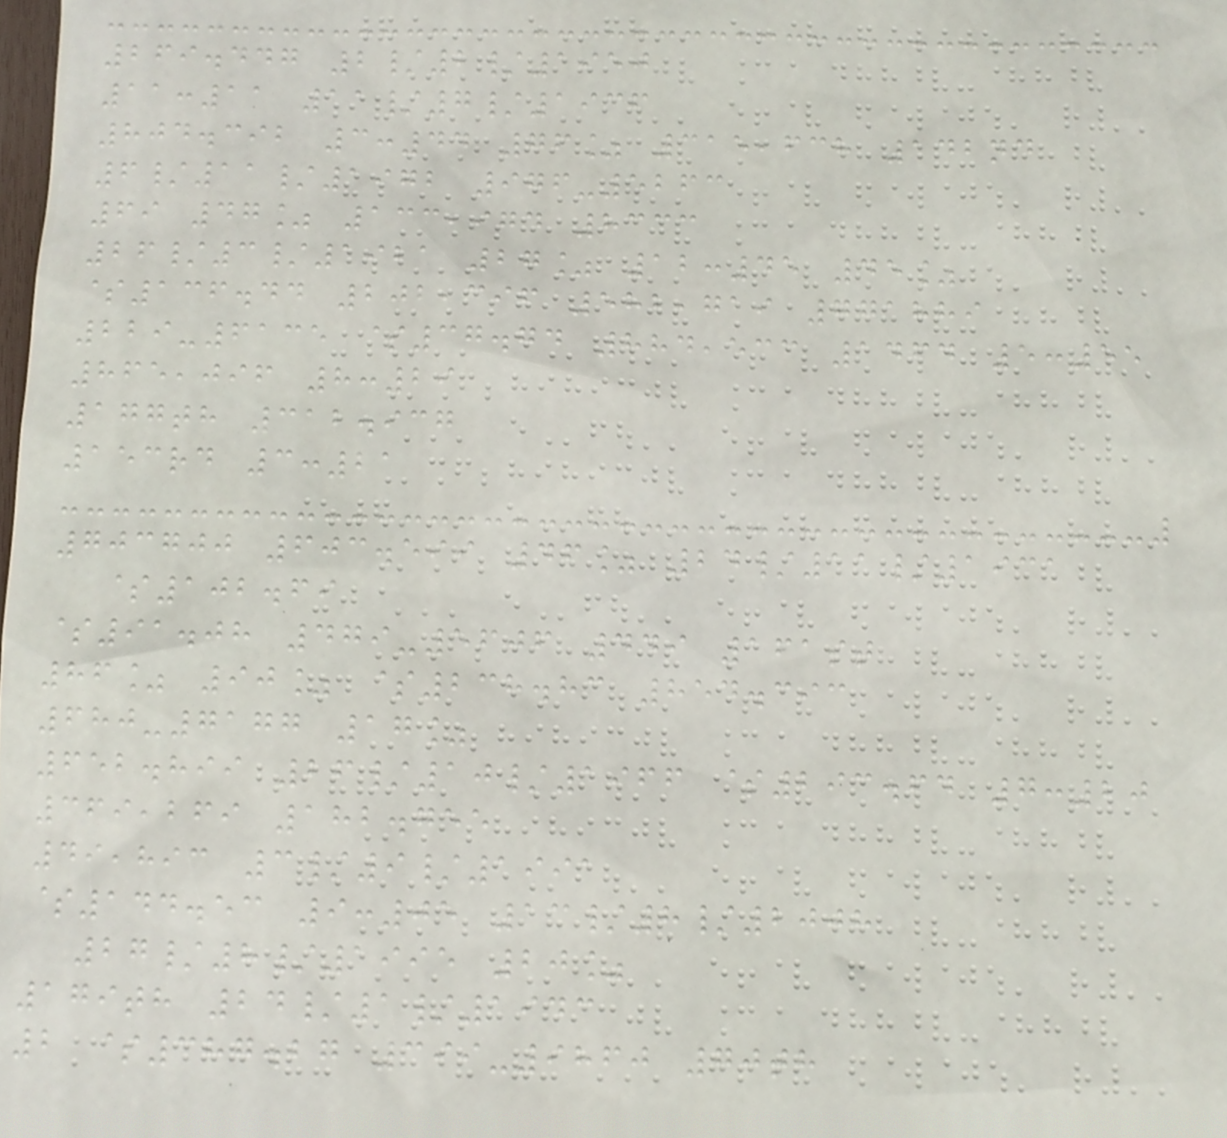269.447 2/2/1950
11:11 11/7/1936
804.392 3:44 76% 315,638 142nd
6/11/1972 976-5263
69 47% 133,974 8333
26/3/1921 27% 12:45 45%
$136.44 202,396 582,719 771889
229-6135 $37.74 884,533 1464 5:55
865,096 8:29
177th 312.937
153rd 3:21
703700 603.599 46% 24/11/1931
$102.69
$91.08 479-5606 449 161st
86% 90% $238.83 854.393
680-7177 17%
652.899 26/10/1966 $293.64 7:20
369,269 182.755
49,893 3/9/1991
$144.53 9:05 13/8/2008
27/8/1995 20%
179th 24/1/1943
2 $387.27 399-9860 70th
